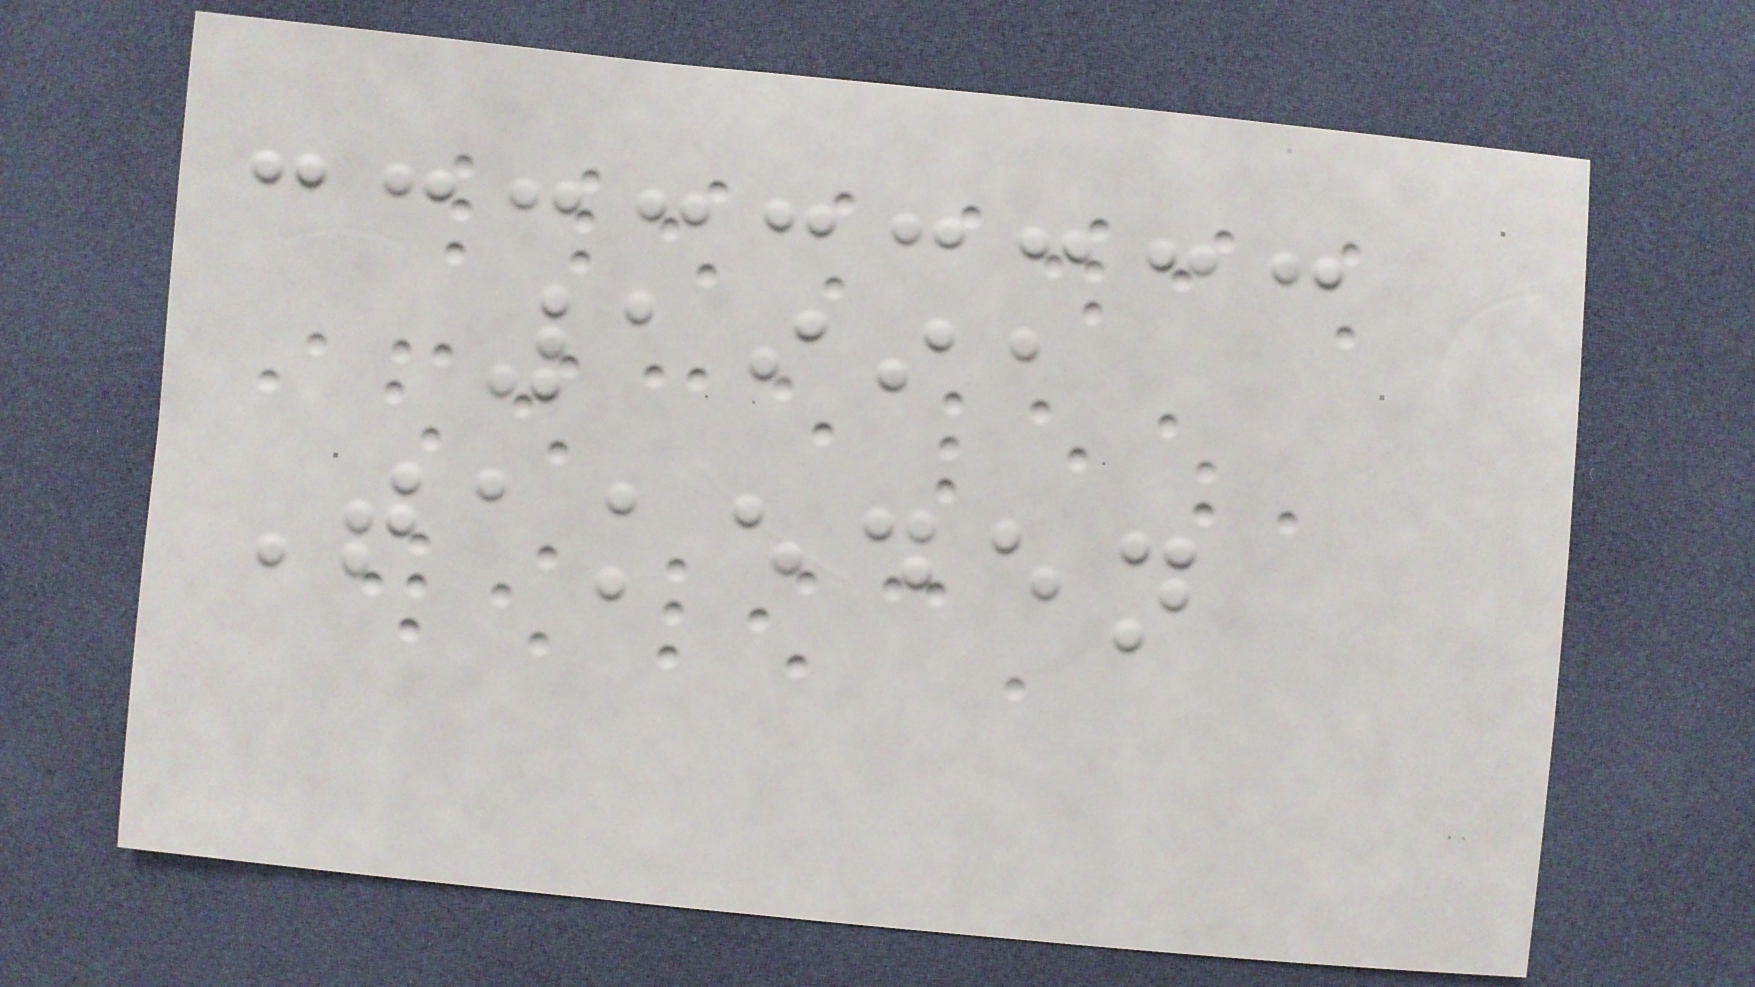1991
Takeden
